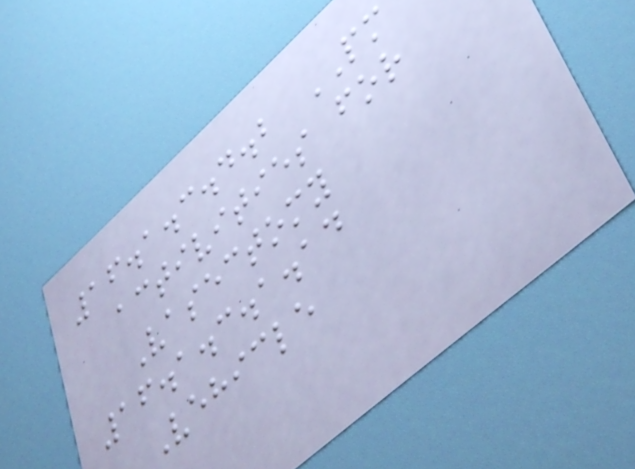16.1.3.4.2 PM
activities for
Vasectomy
16.1.3.1.14
Vehicle
